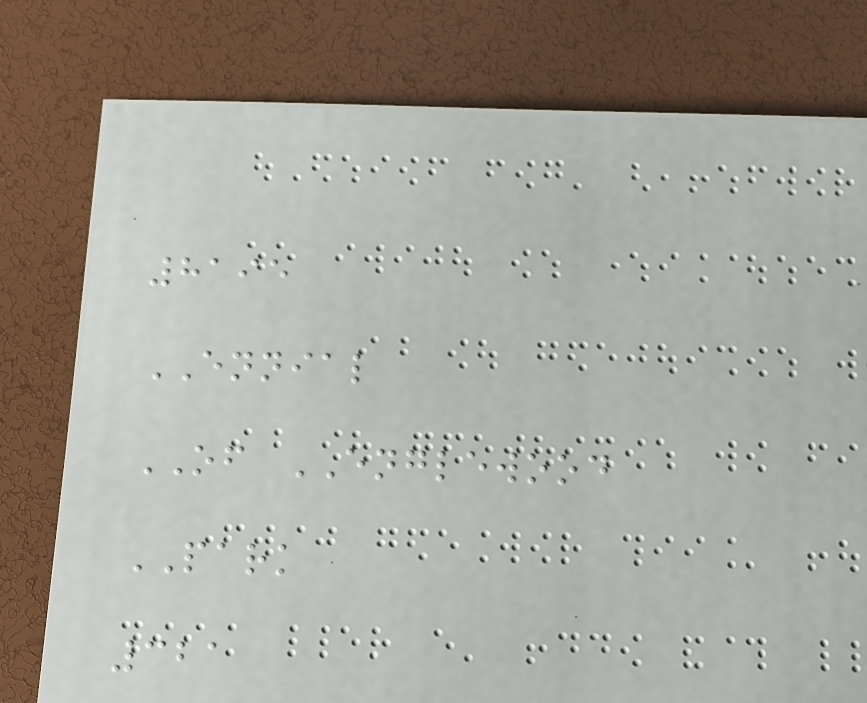8195
ENNIAL
OF ENGLEWOOD
PARK
321
